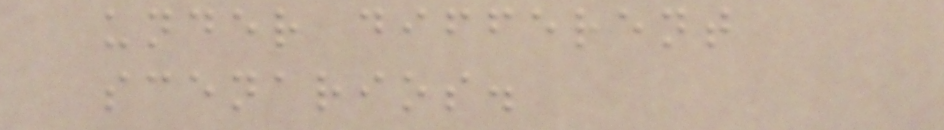under different
scenarios.
